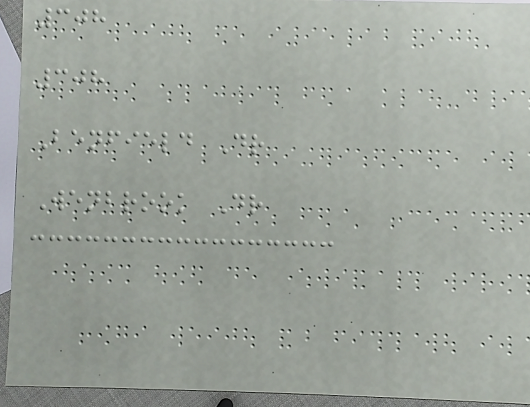308
308
Benfield Dr
Wenbrook Dr
